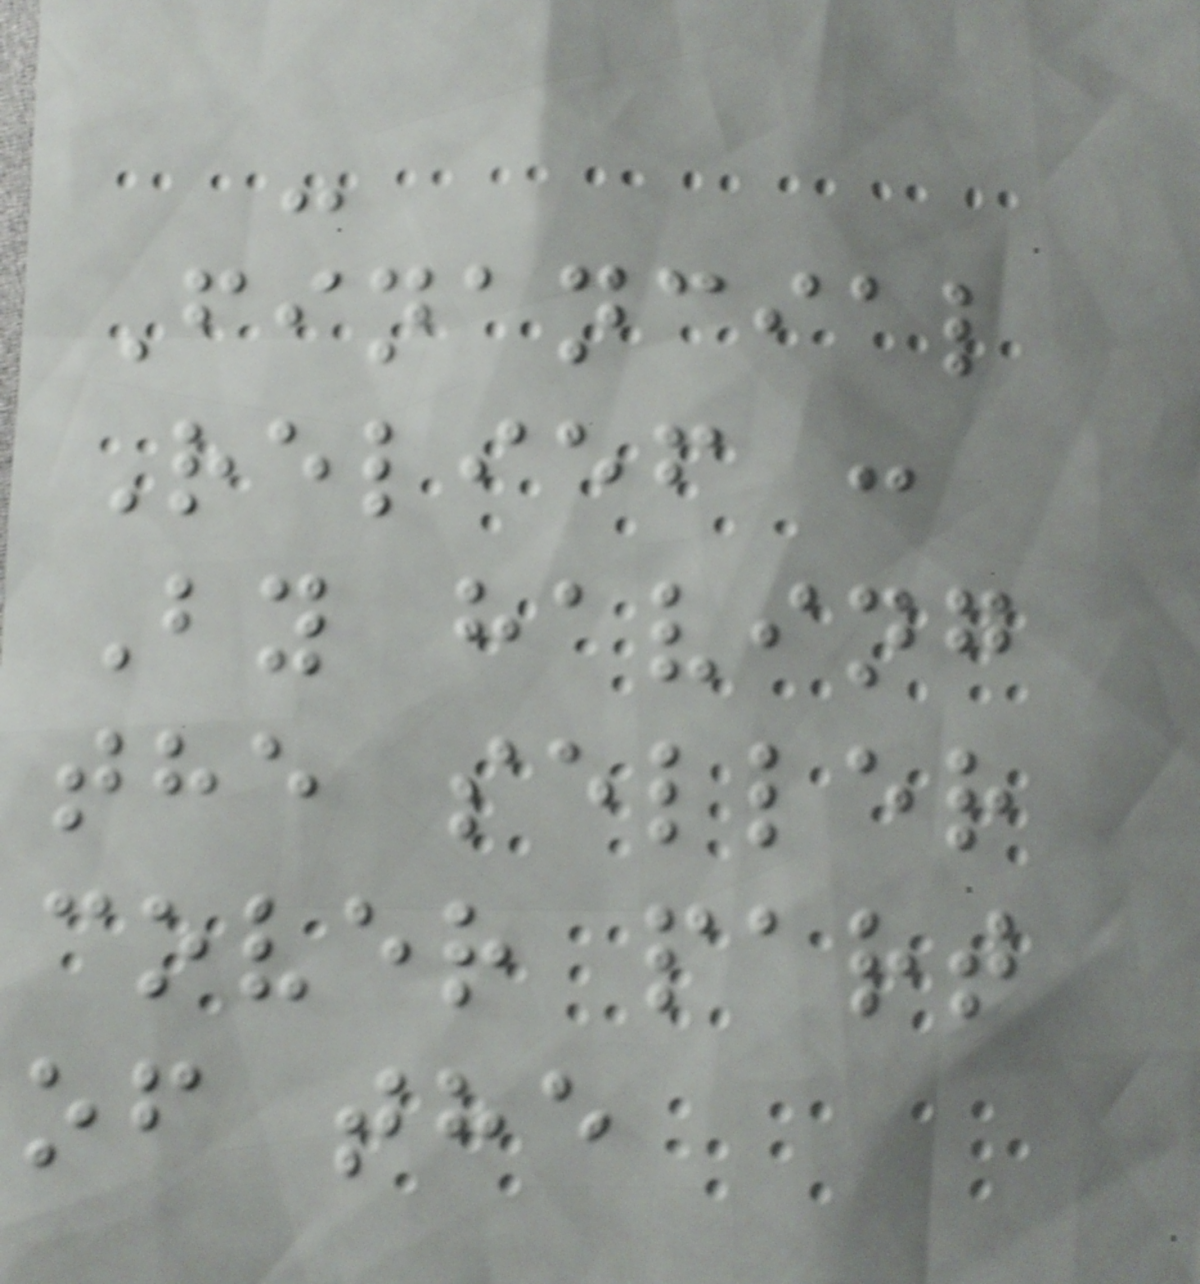-
Financial
Relief :
By having
the seller
cover part
of the
